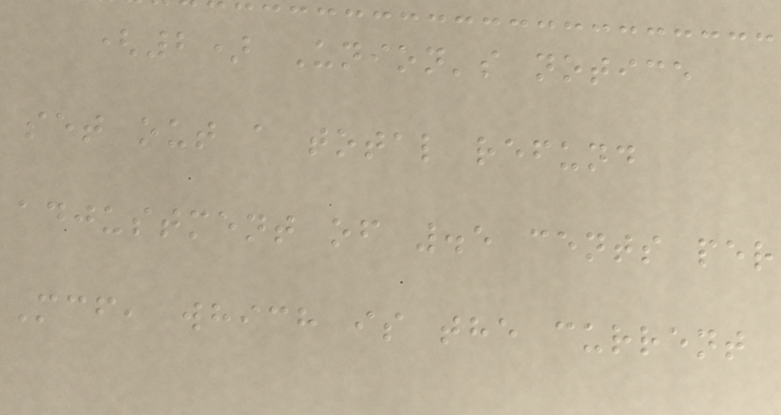(2) Union's notice
set out a total refund
adjustment of .5 cents per
Mcf, which is the current
